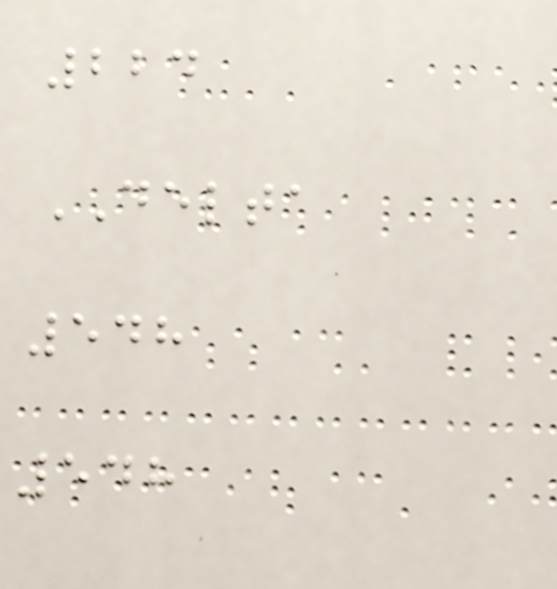224
DELTA
548
548
